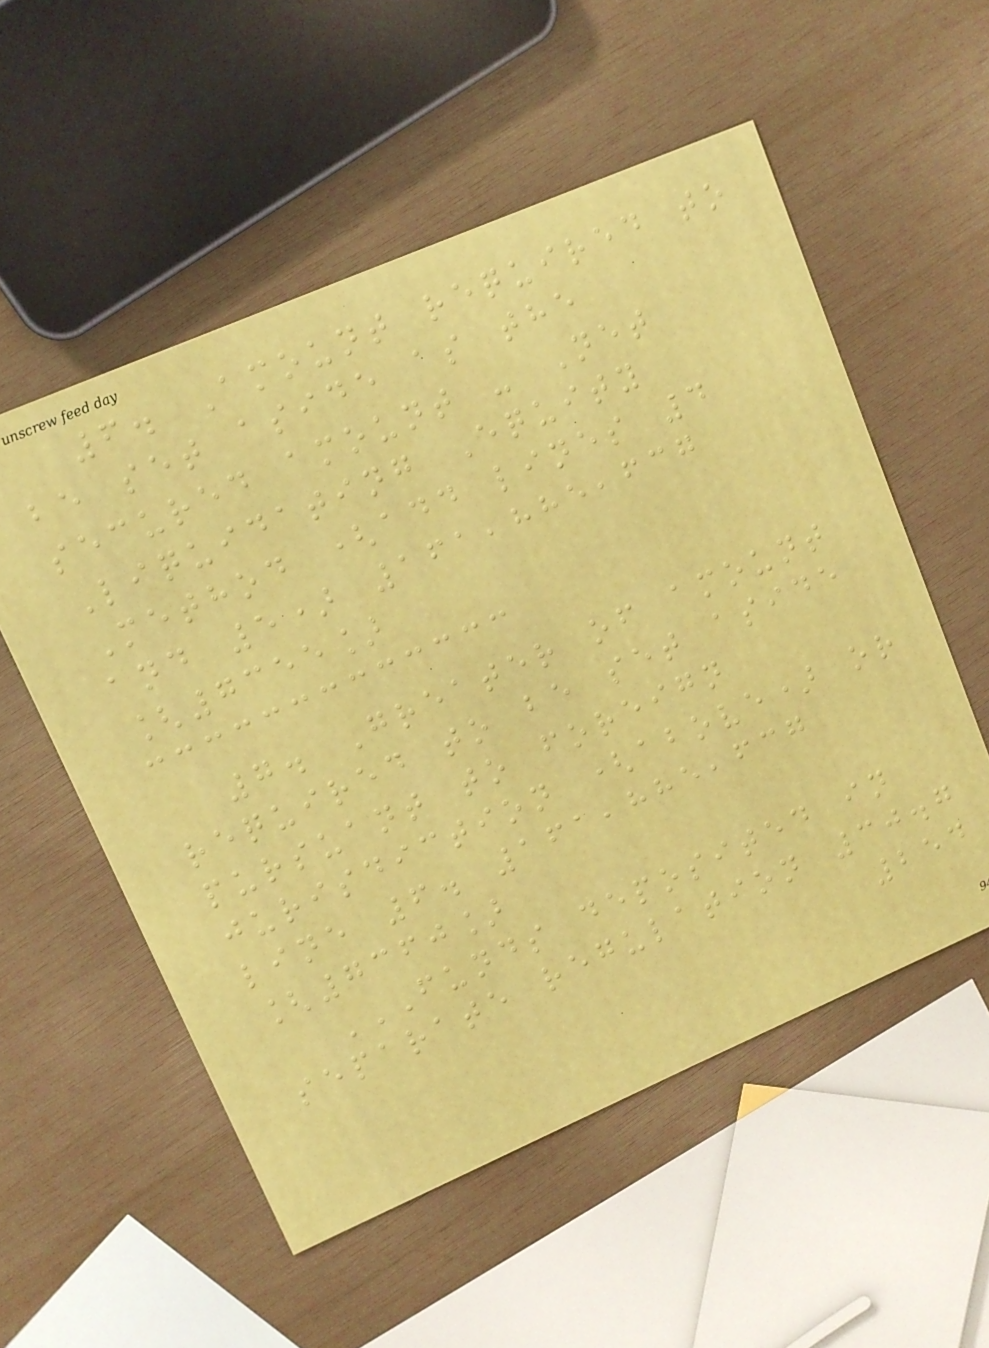6. Amount required to
be set aside as the
secured amount - Net
Liquidating Equity
Method (add lines 4
and 5) 161,885,637
[7355]
7. Greater of amount
required to be set aside
pursuant to foreign
jurisdiction (above) or
line 6. 161,885,637
[7360]
FUNDS DEPOSITED IN
SEPARATE REGULATION 30.7
254
